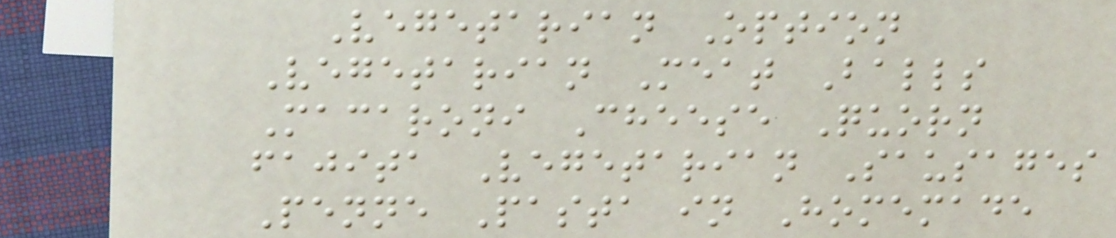Vegetarian Option
Vegetarian Meat Balls
Macaroni Cheese Quorn
fajita Vegetarian Sausages
Penne Pasta in Homemade
